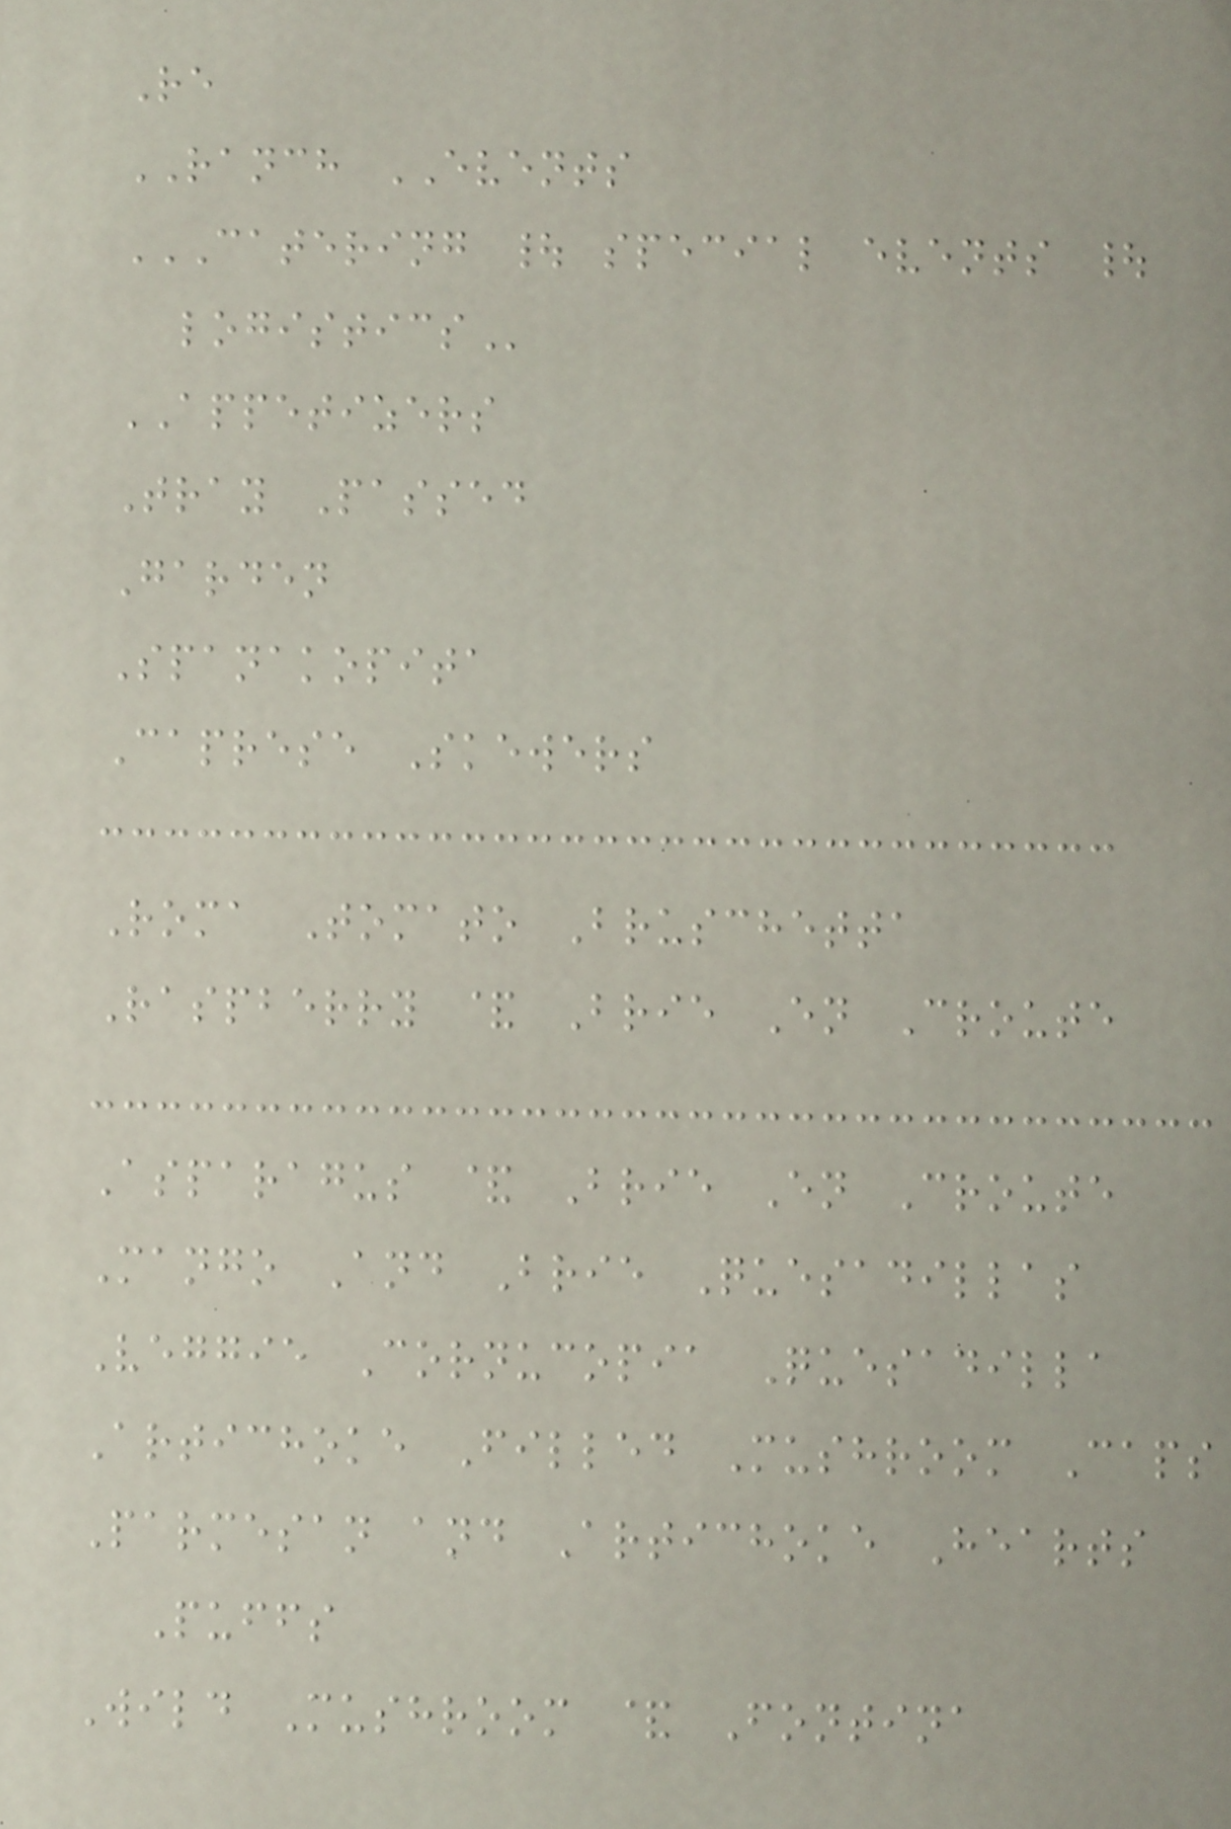Re
RANCH EVENTS
CATERING | SPECIAL EVENTS |
LOGISTICS
APPETIZERS
Tray Passed
Garden
Spanakopita
Caprese Skewers
Roma Tomato Bruschetta
Raspberry & Brie En Croute
Asparagus & Brie En Croute
Mango And Brie Quesadillas
Veggie Cornucopia Quesadilla
Artichoke Filled Mushroom Caps
Parmesan and Artichoke Hearts
Puffs
Wild Mushroom & Fontina
